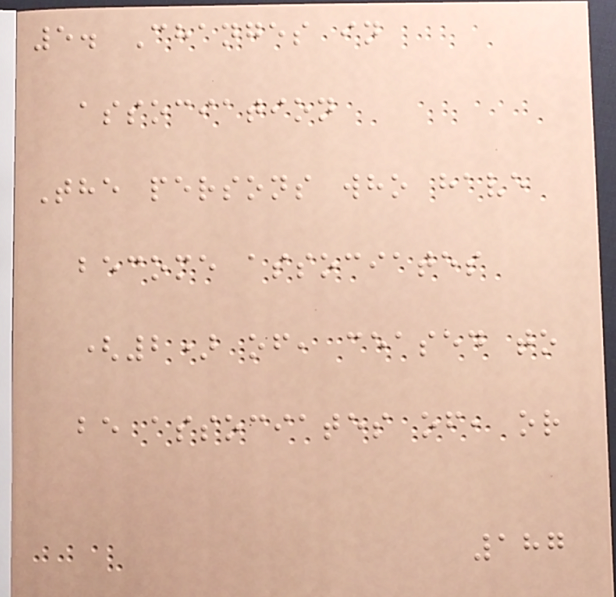5. Changes in
association
The persons who have
become associates
(2) of, ceased to
be associates of, or
187
